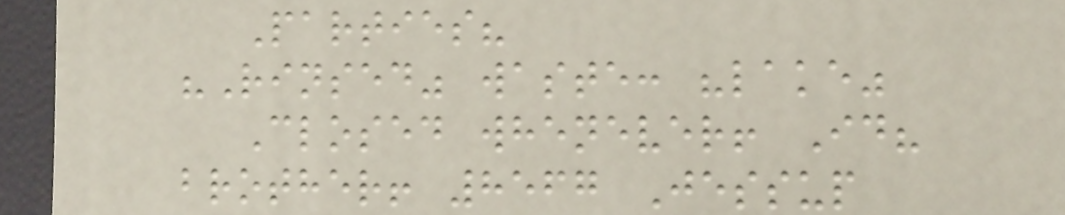Parties?
"Rinsed" waste: "lake"
Closed whenever! Id?
brother! 8567 Jessup
